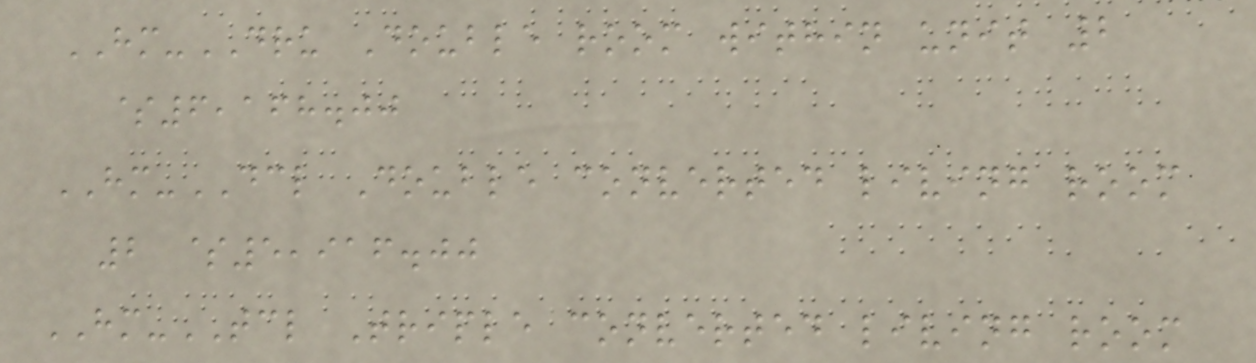HM-DRU Double room within unit 2
$6,168.00
HM-DCL Double converted living room
2 $5,916.00
HM-TCL Triple converted living room
